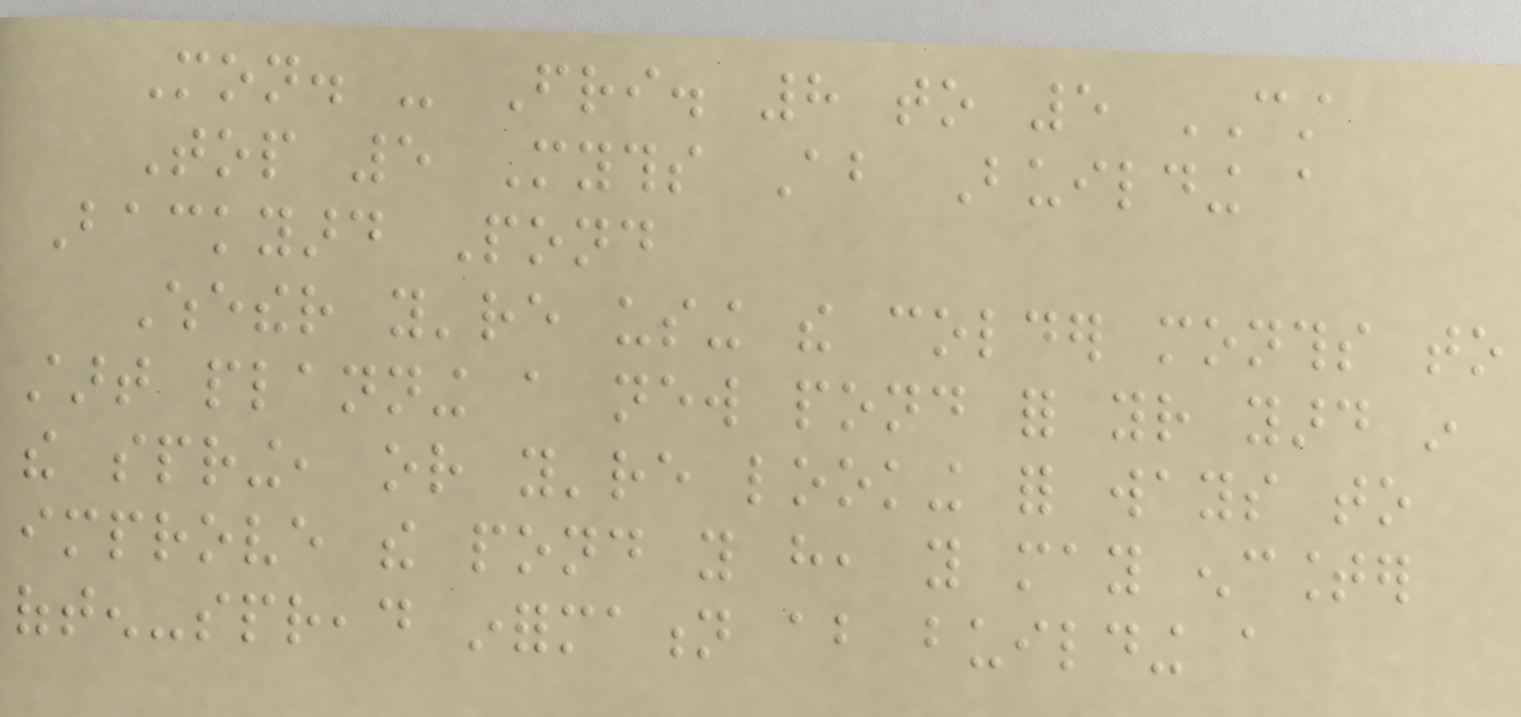Mon. - Fri. 8 to 5 CST
Top 5 Myths About Building a
Backyard Pond
Whether you're using the colder months to
start planning a new pond for your yard in
the spring, or you're looking for ways to
improve the pond you have, you may encounter
often-spread information about building a
